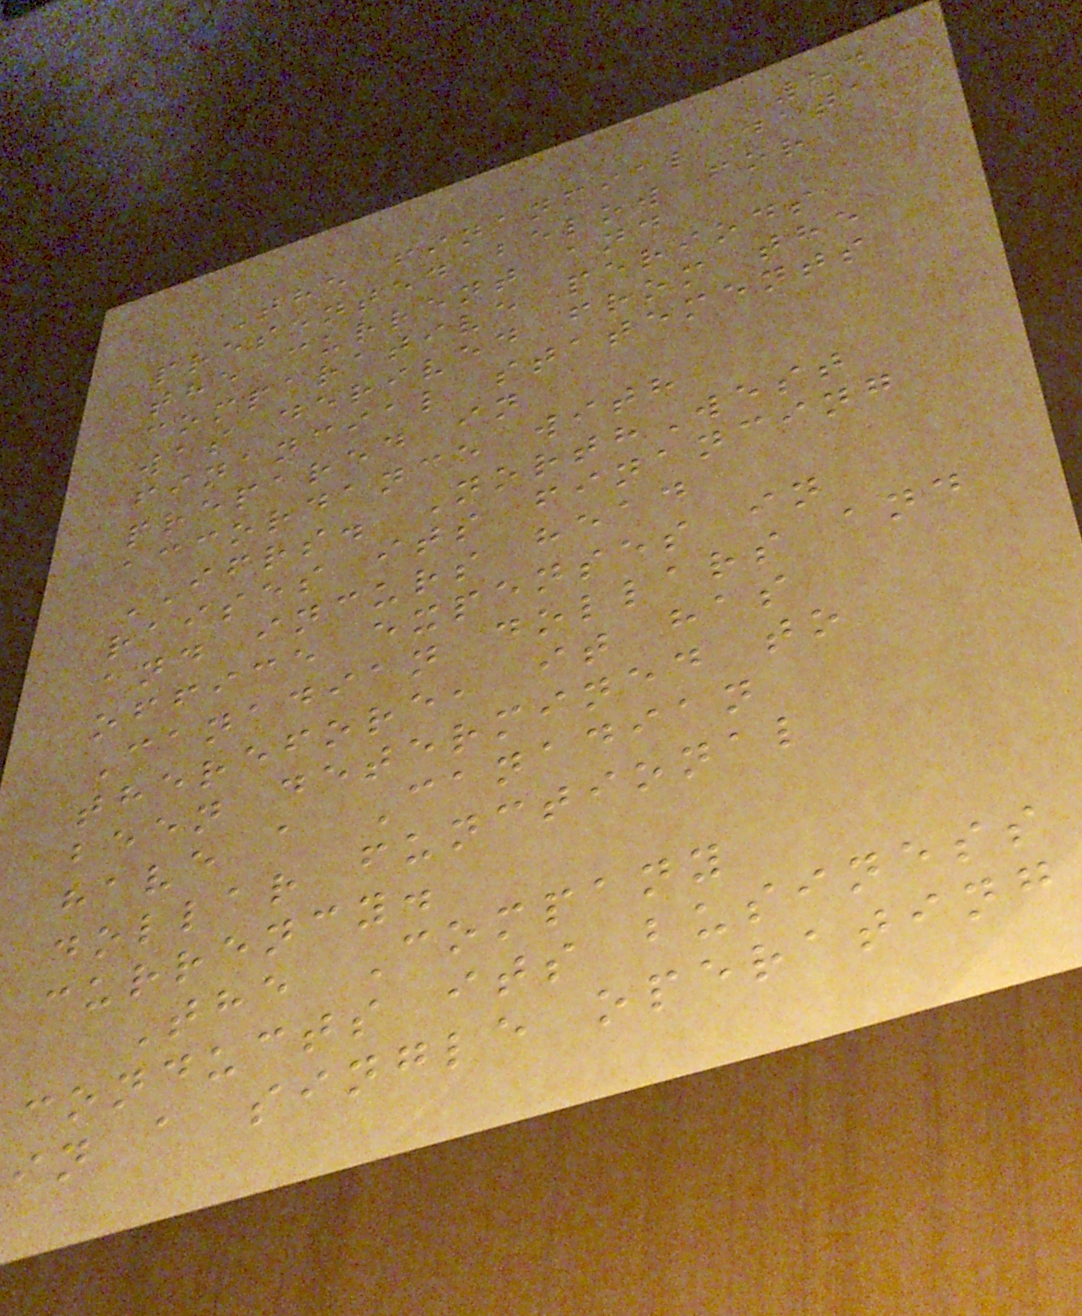84
The financial data
presented below for
the current and
comparative periods
was derived from the
financial statements
prepared in
accordance with
IFRS. NorthWest
raises its financing
and incurs head
office expenses in
Canadian dollars and
therefore, it has
been determined to
have a Canadian
dollar functional
currency.
The Company
conducts its business
in a single operating
